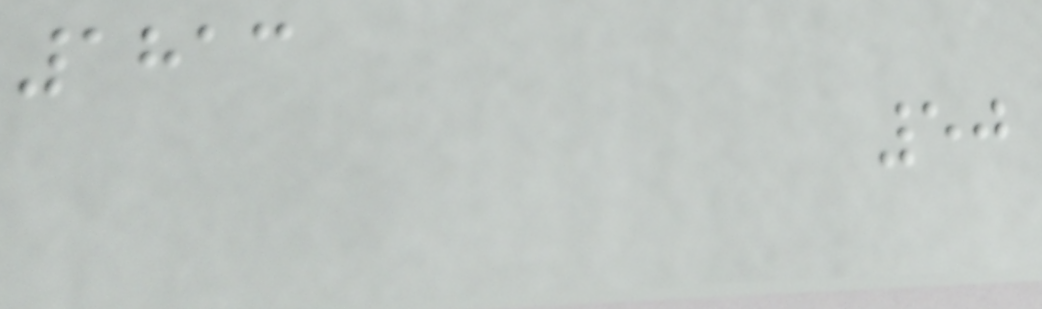1813
50
